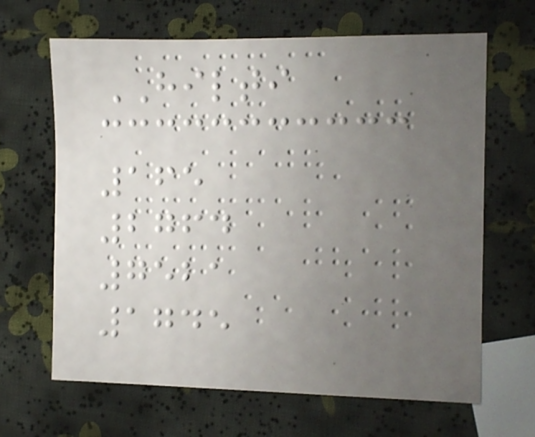HILTI
165
2764
7521
1745
